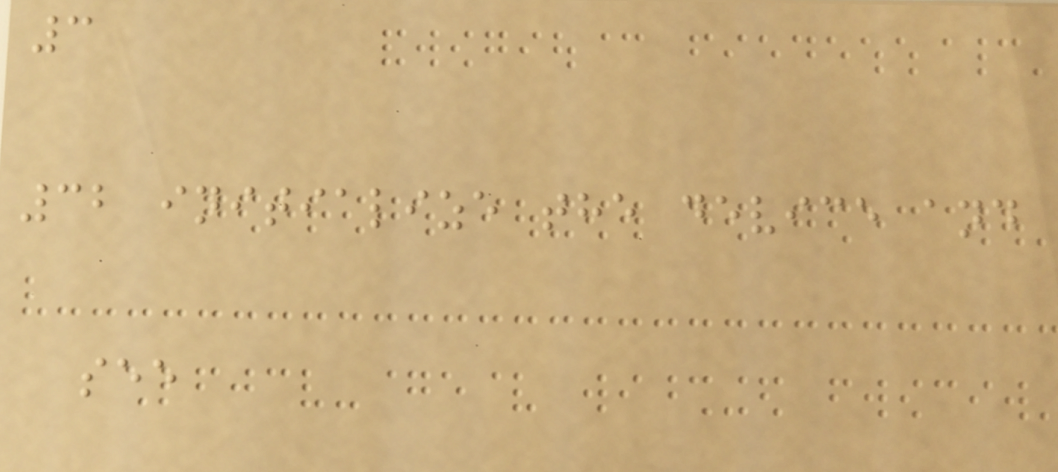3
32 initialize the device and
see
